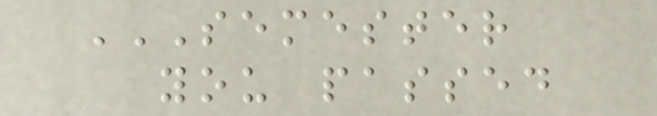SEMESTER
YOU PASSED
